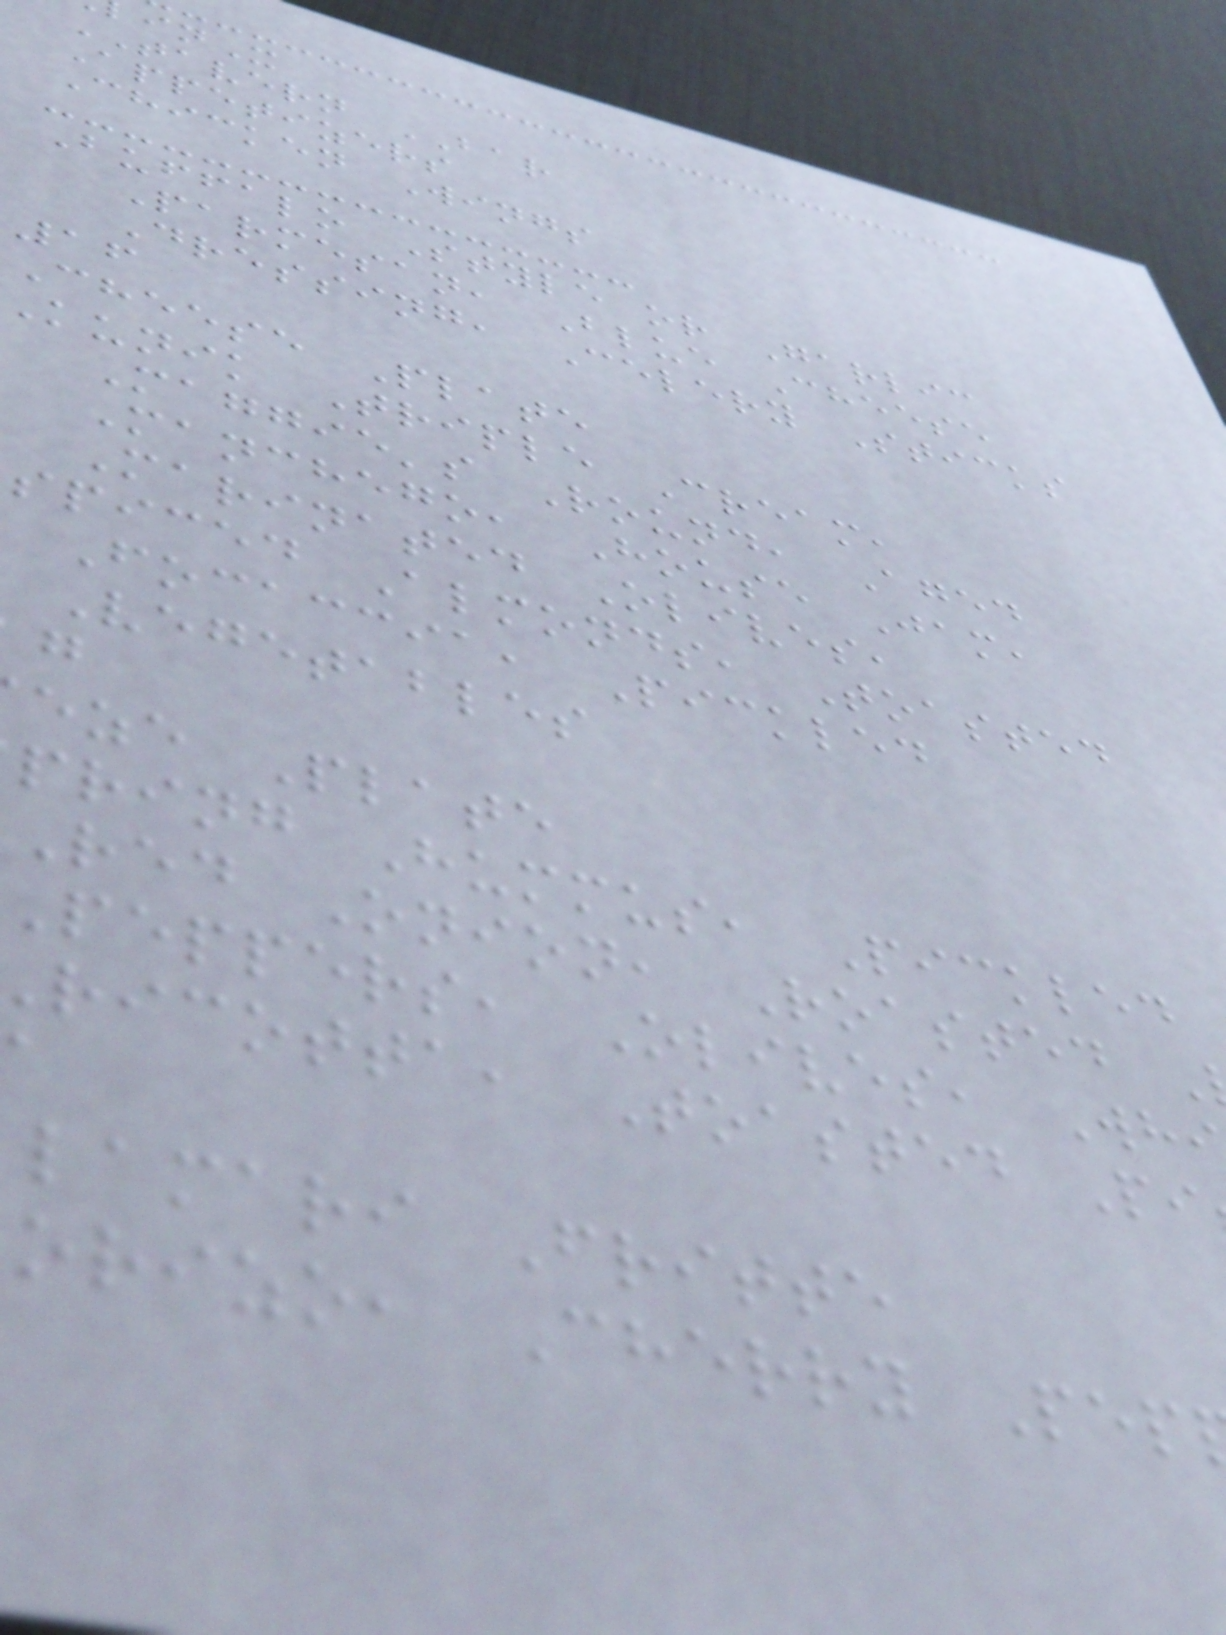inX
TAVERN BAR
Appetizers
Chicken Wings
Buffalo Style or Garlic
Parmesan, Blue Cheese
Dressing, Celery Sticks
16
Cheese Plate
kunik Triple Cream,
Maggie's Round, Aged
Manchego, House Jam,
Marinated Olives,
spiced Almonds, Toasted
Focaccia, Pickled
Vegetables
eze Plate
pring Hummus, Pickled
Red Onion, Roasted
peppers, Olives, Wh
ricotta, Toasted Pi
lamari Fritte
orizo, Cherry Pep
